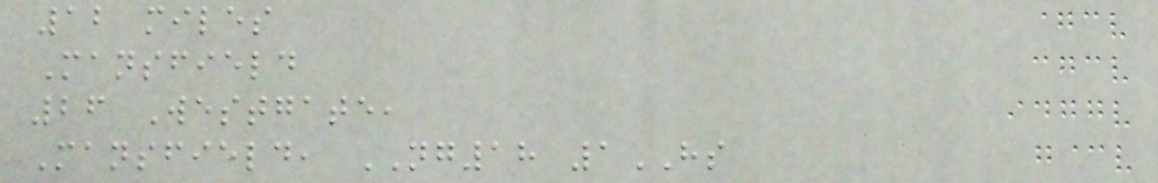12 miles
Mansfield
26 Westgate,
Mansfield, NG18 1HS
